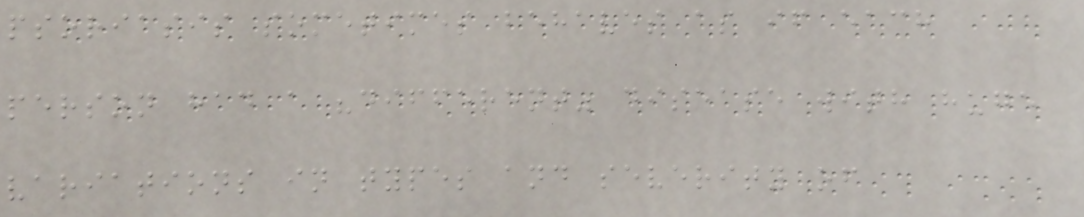psoriasis sometimes behaves as if each
person had a "different" disease with huge
variations in types and severity of
